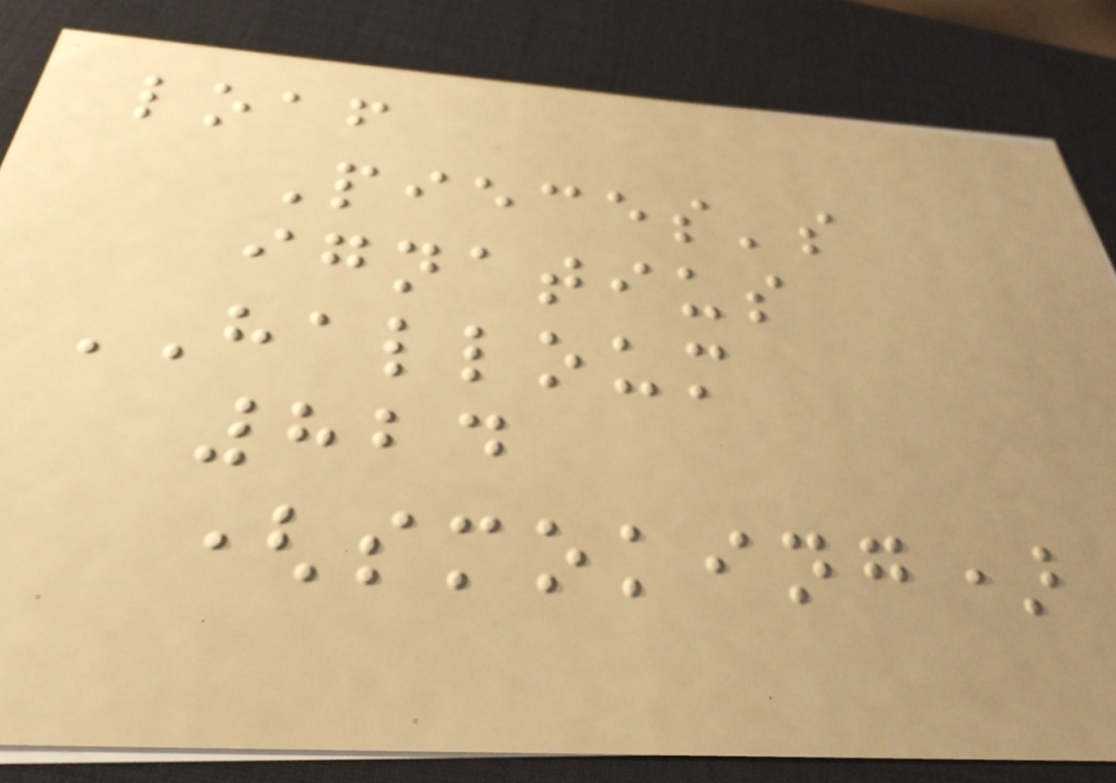loaf
Pieces's
ignatius
HALLOUM
824
(smoking)
